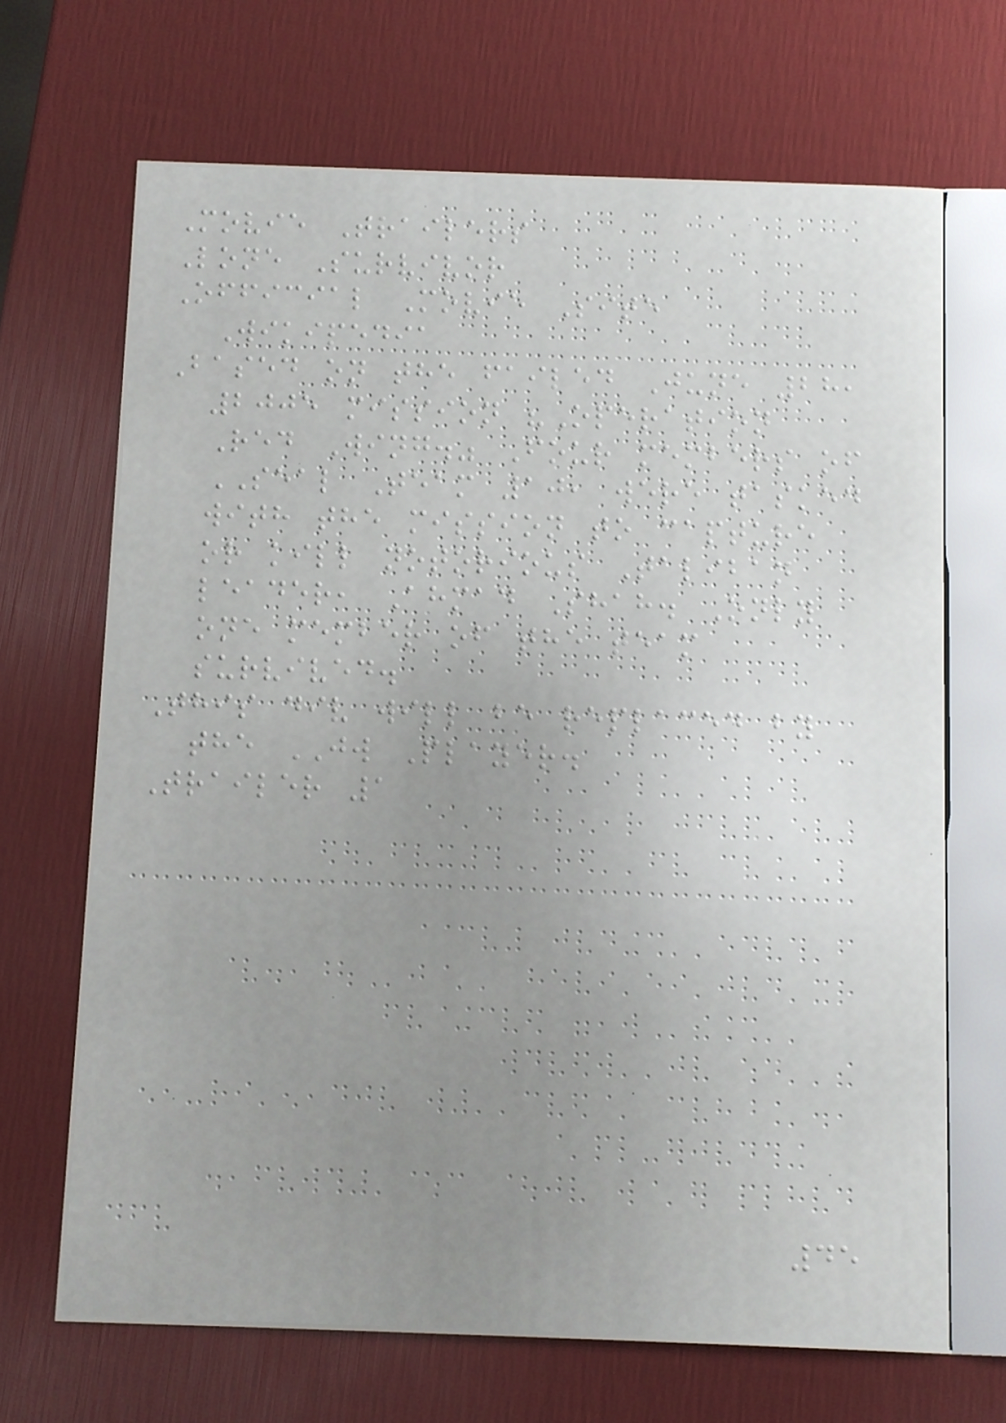Movie Trailers
Lone Survivor
Official Movie Site
Wikipedia
Based on the failed June 28,
2005 mission "Operation
Red Wing." Four members of
SEAL Team 10, were tasked
with the mission to capture
or kill notorious Taliban
leader, Ahmad Shah. Only
one member of the team
survived.
This div will be replaced by
the JW Player.
Trailer 1
45
